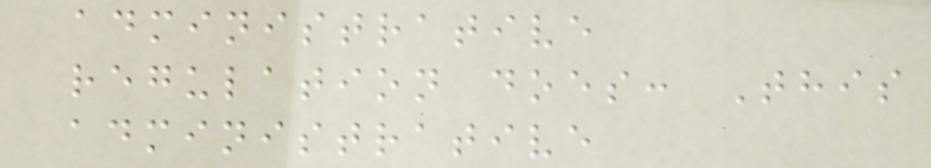administrative
regulation does: This
administrative
